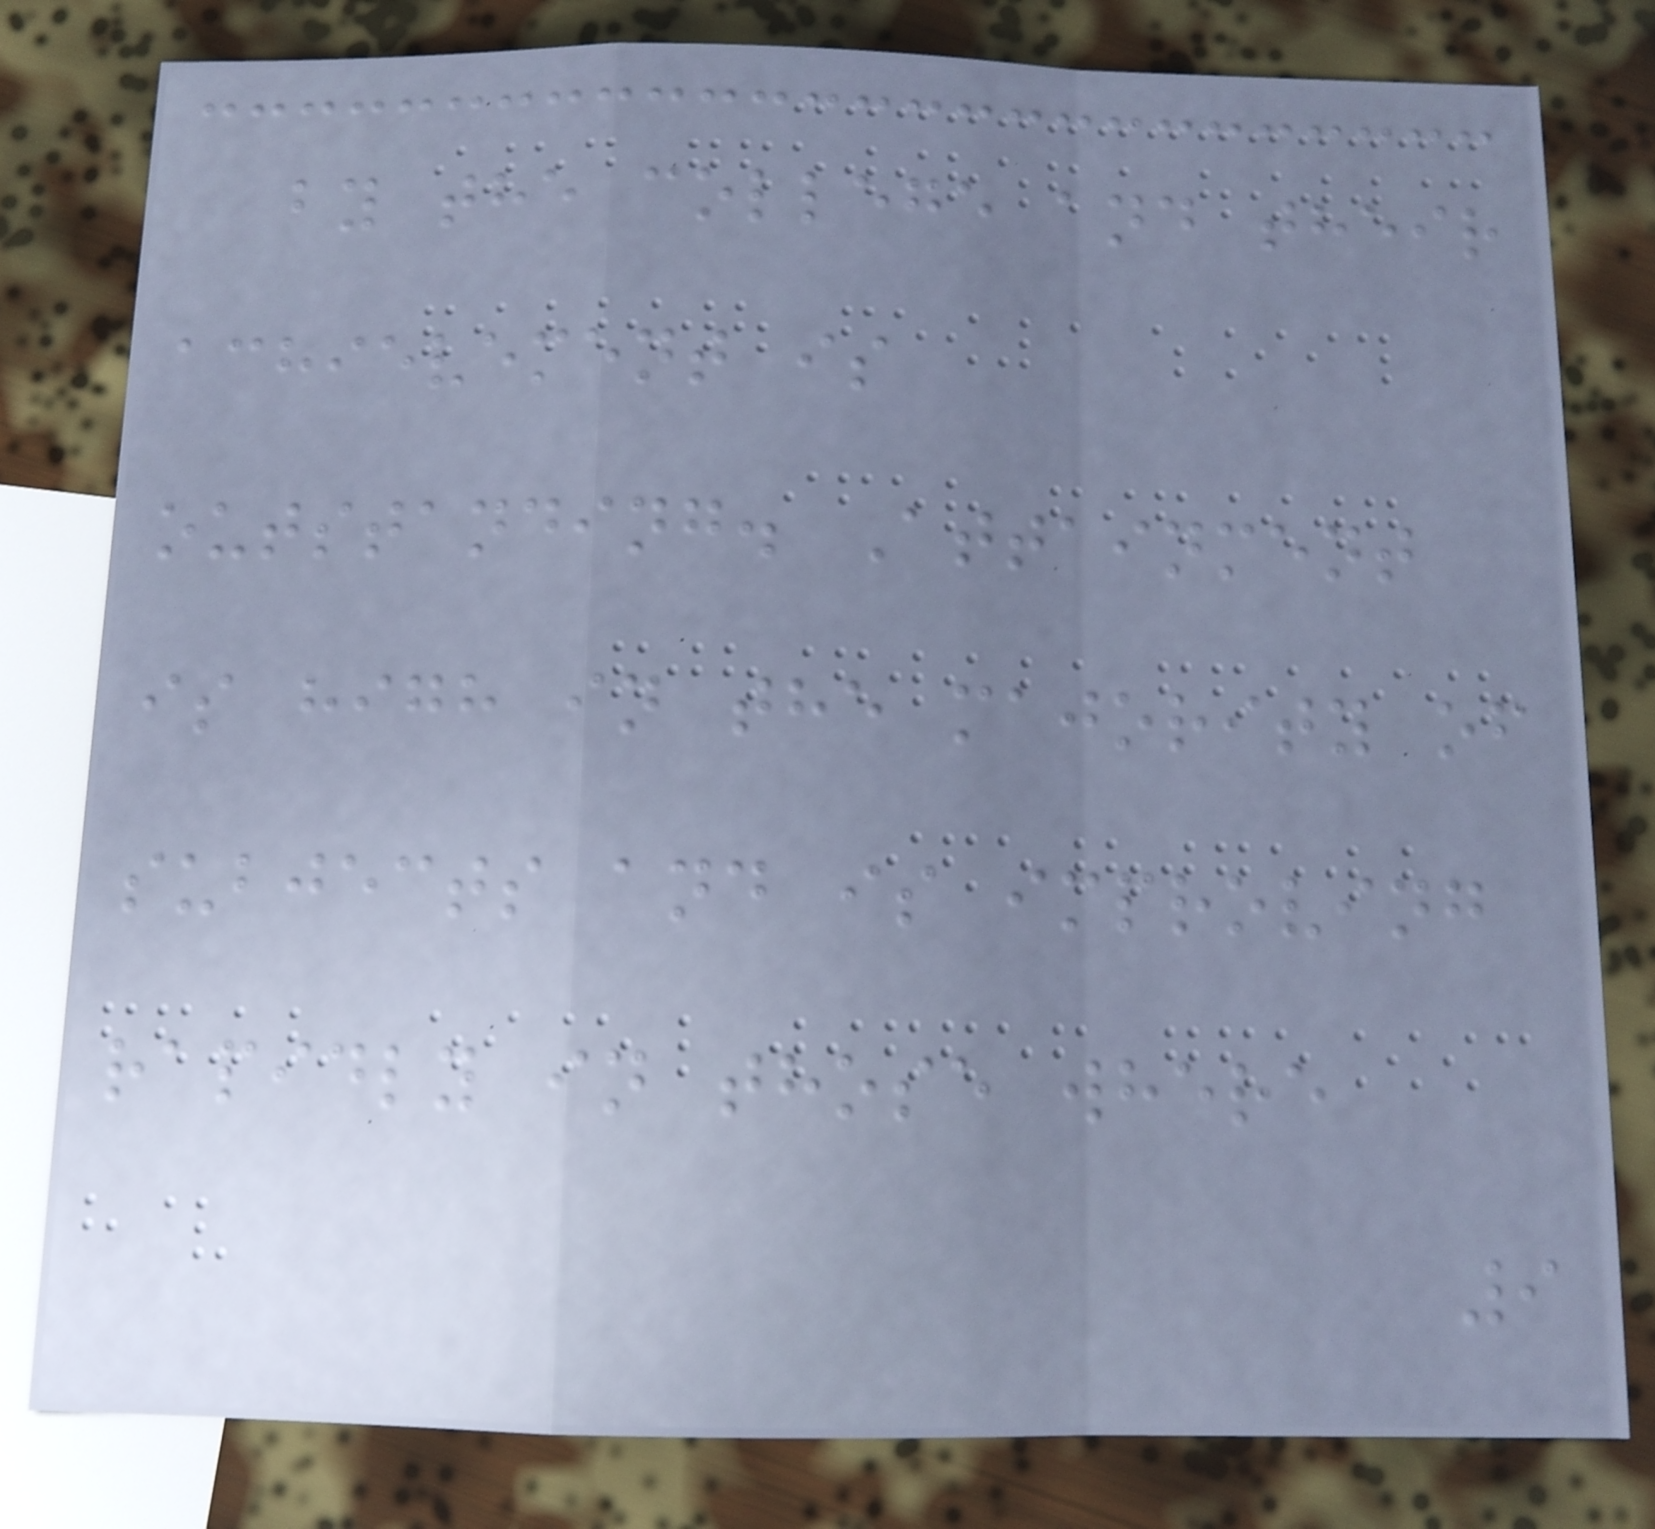by the college and their
achievement is
outstanding. Attainment
is high in the majority of
subjects and is improving
rapidly in those where
9
